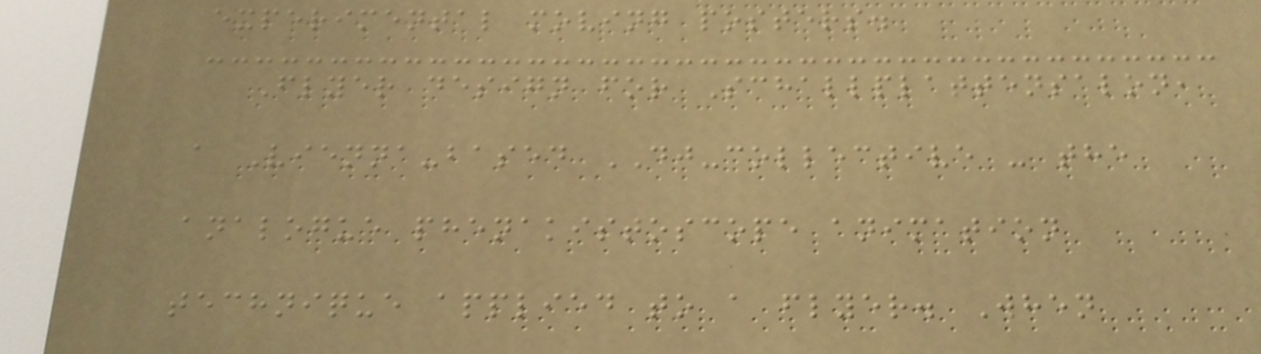experimental moving posters.
Flyer design for Schallplattensalon,
a Vienna-based DJ-collective - the
analogue phenakistoscope animation
technique applied to a flyer. When
